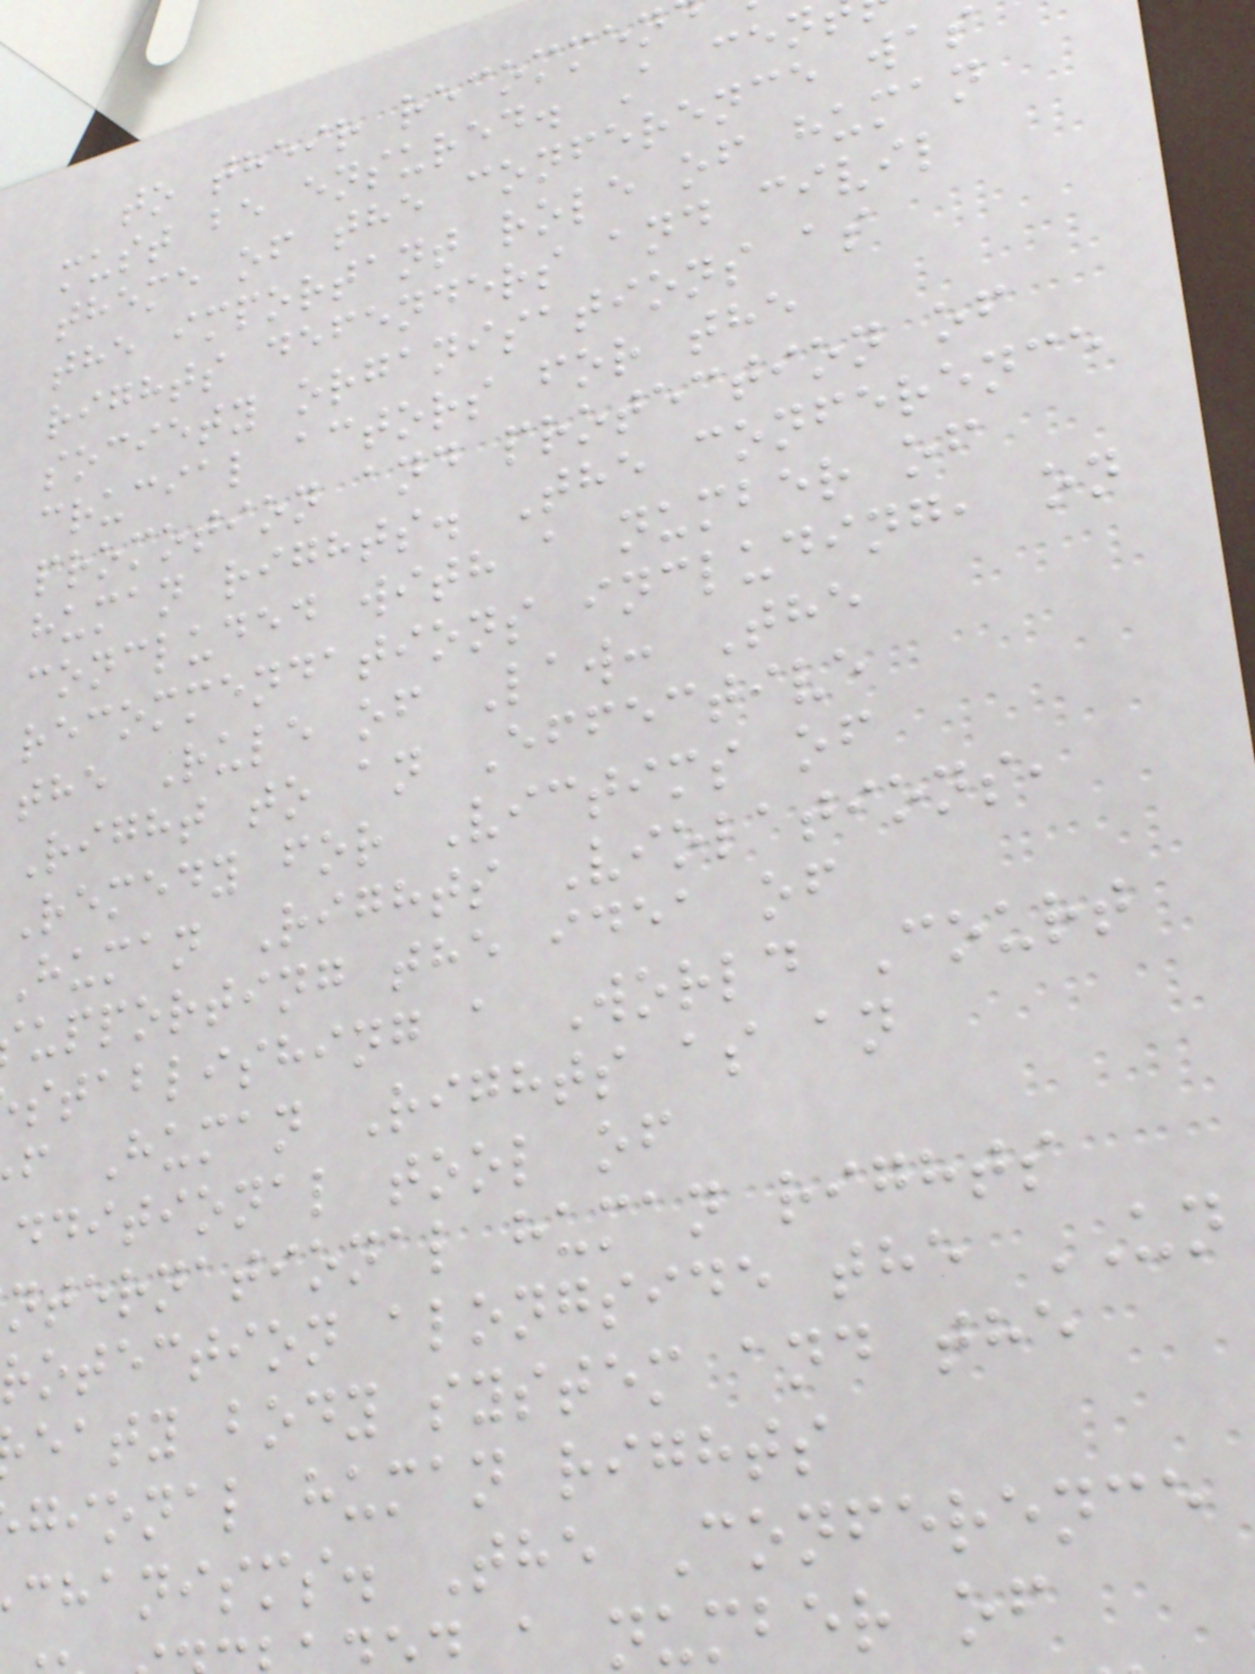to their recommen
must be ensured. A cen
theme of the conference was
the important role of human
rights defenders and civil
society organisations as
crucial actors for the
promotion and protection of
human rights. The conference
concluded with a number of
recommendations including, on
the Rule of Law: The
Right to an Effective
Remedy for Victims of
Human Rights Violations,
upporting the idea of
stablishing a World Court
f Human Rights as an
dditional tool of
nternational human rights
rotection alongside the UN
eaty body system and the
gional human rights
chanisms. The Conference
number of
